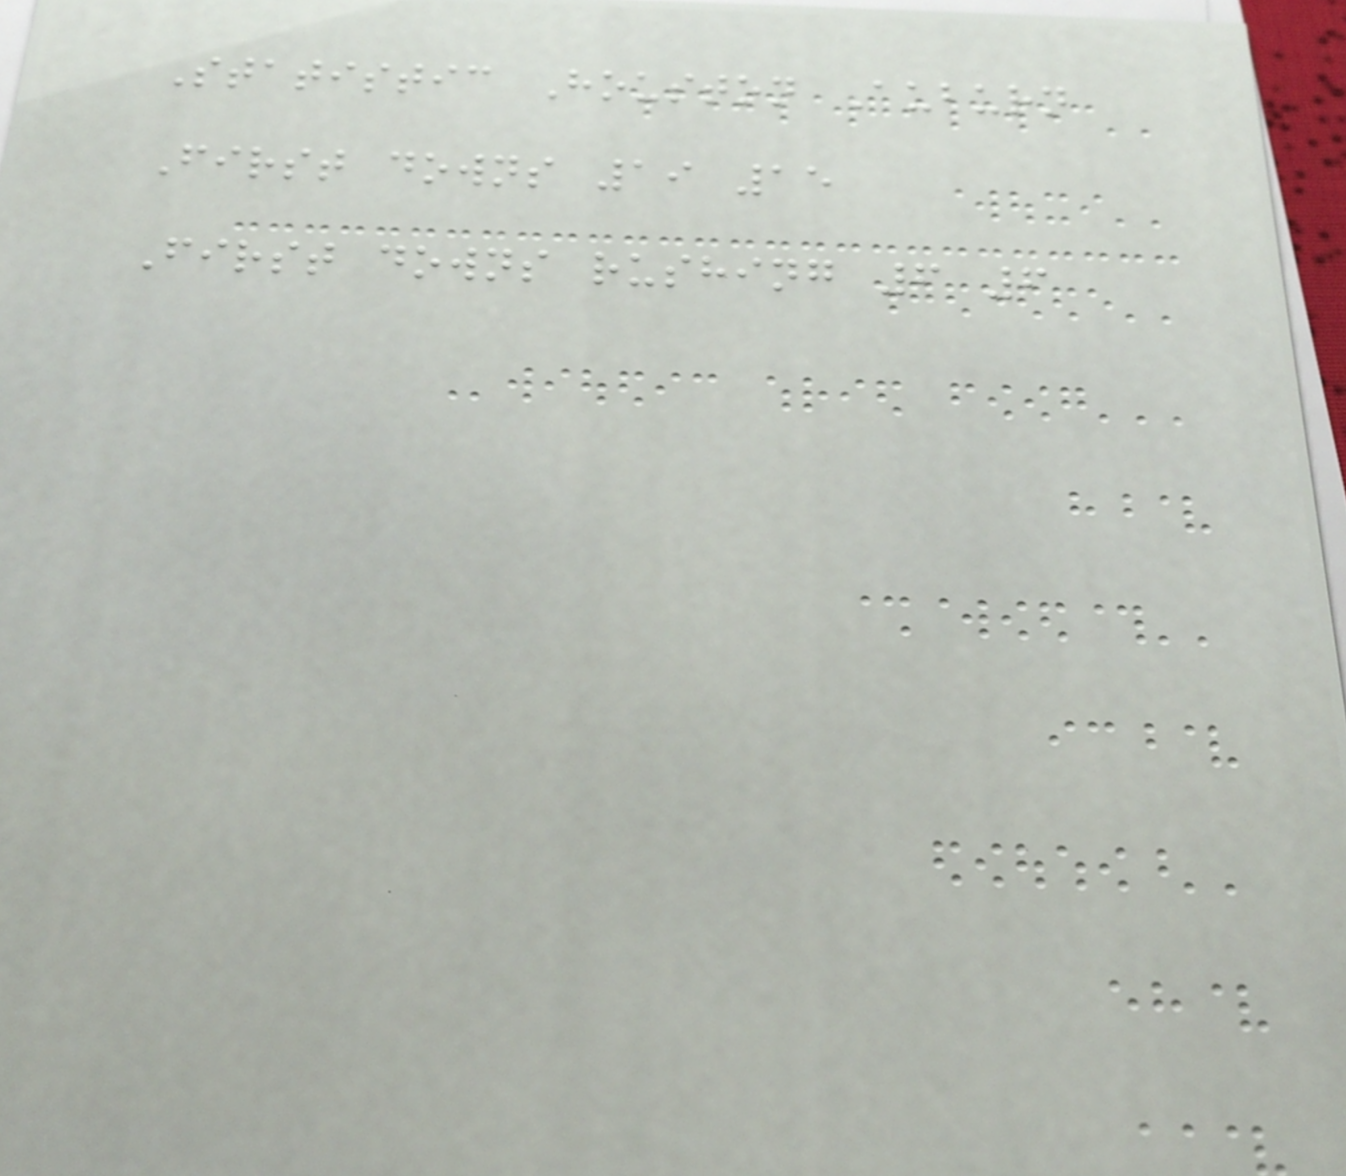Statistic Houston Auburn
First downs 19 15
First downs rushing 6 6
